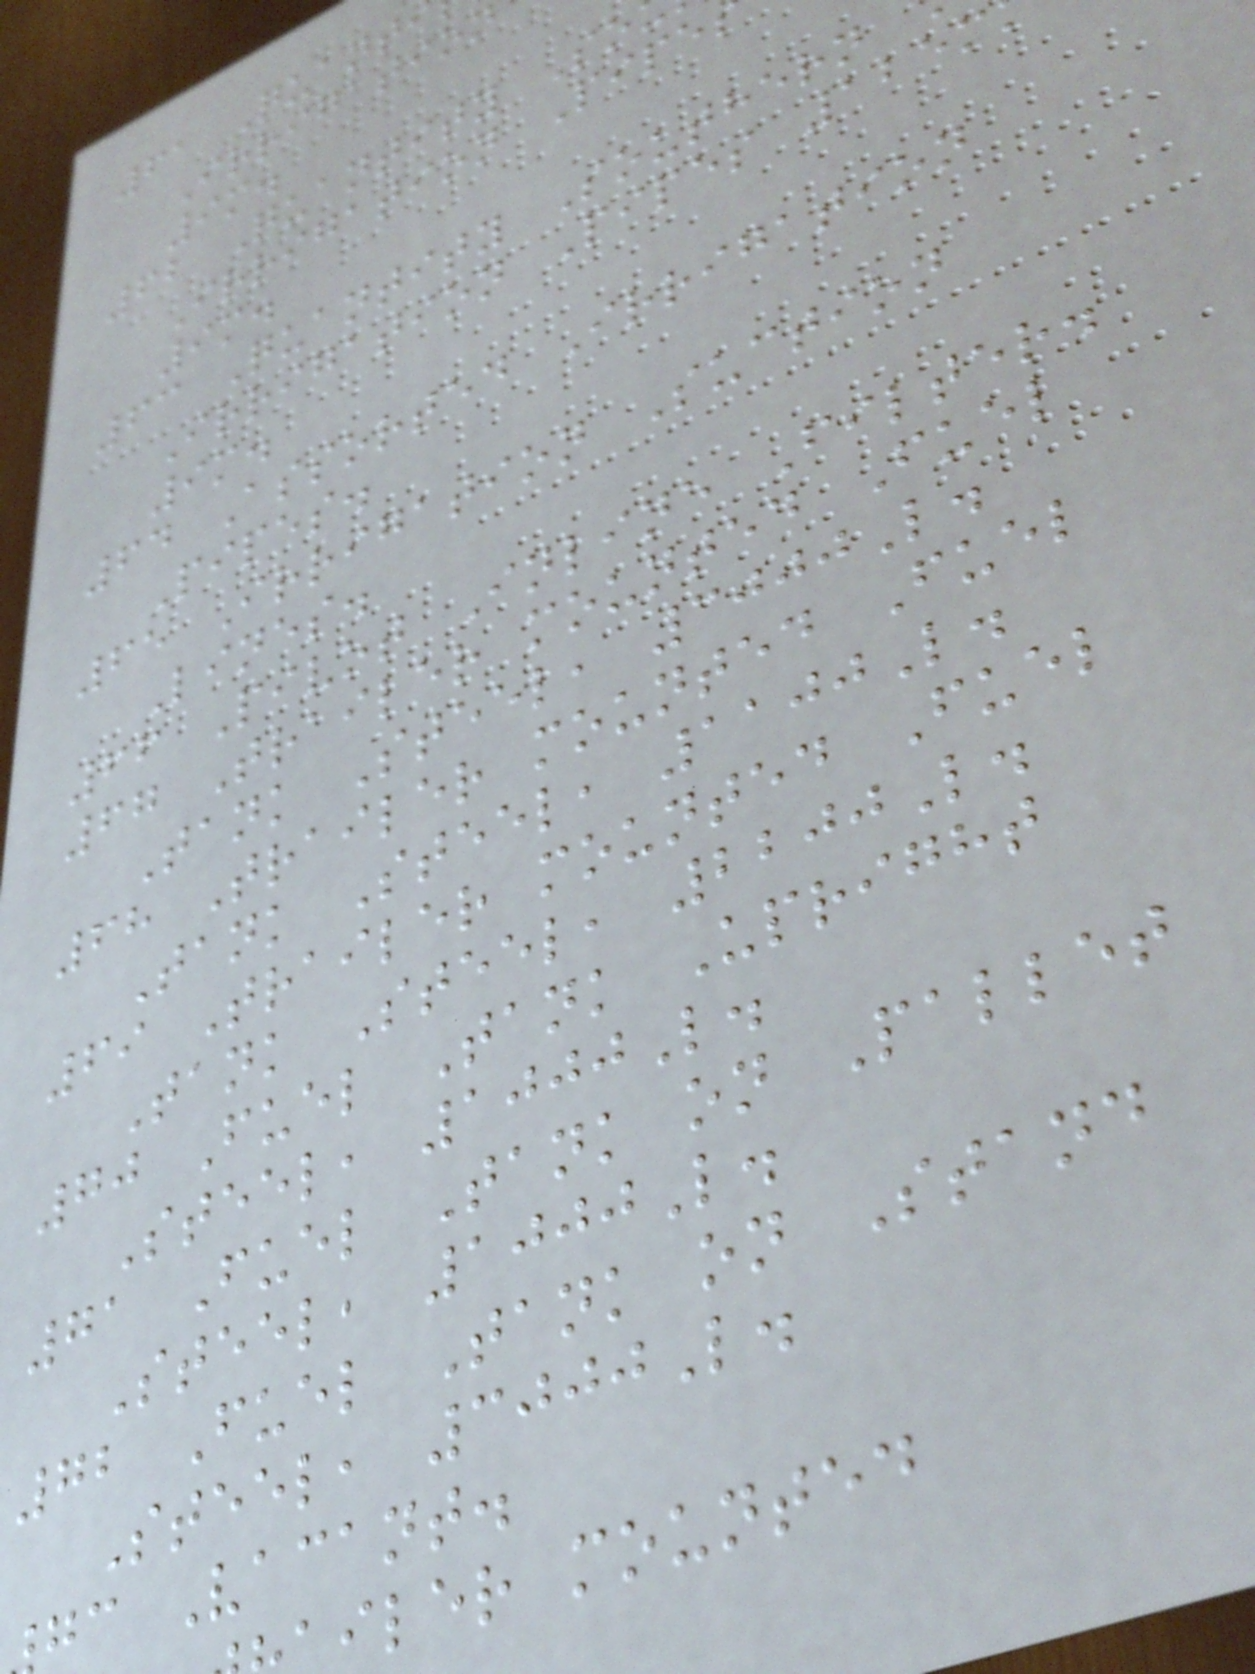61 Quant
Irrigation
9m.
62 Quantity So
Irrigation Pipe
9m.
63 Quantity Southern
Irrigation Pipes 125m
9m.
64 Assorted Irrigation
Pipes.
65 Irrigation Suction
Lines.
66 Pivot Inline Filter.
67 Trailer mounted Fuel
Tank Steel, 3000L.
68 Trailer mounted Fuel
Tank Steel, 1100L.
69 Trailer mounted Fuel
Tank Steel, 2200L.
70 Fuel Tank Upright
Steel, 1000L.
71 Fuel Tank on Pallet
Steel, 1000L.
72 Fuel Tank on Stand
Steel, 3000L.
gc Vacant.
iler mounted
